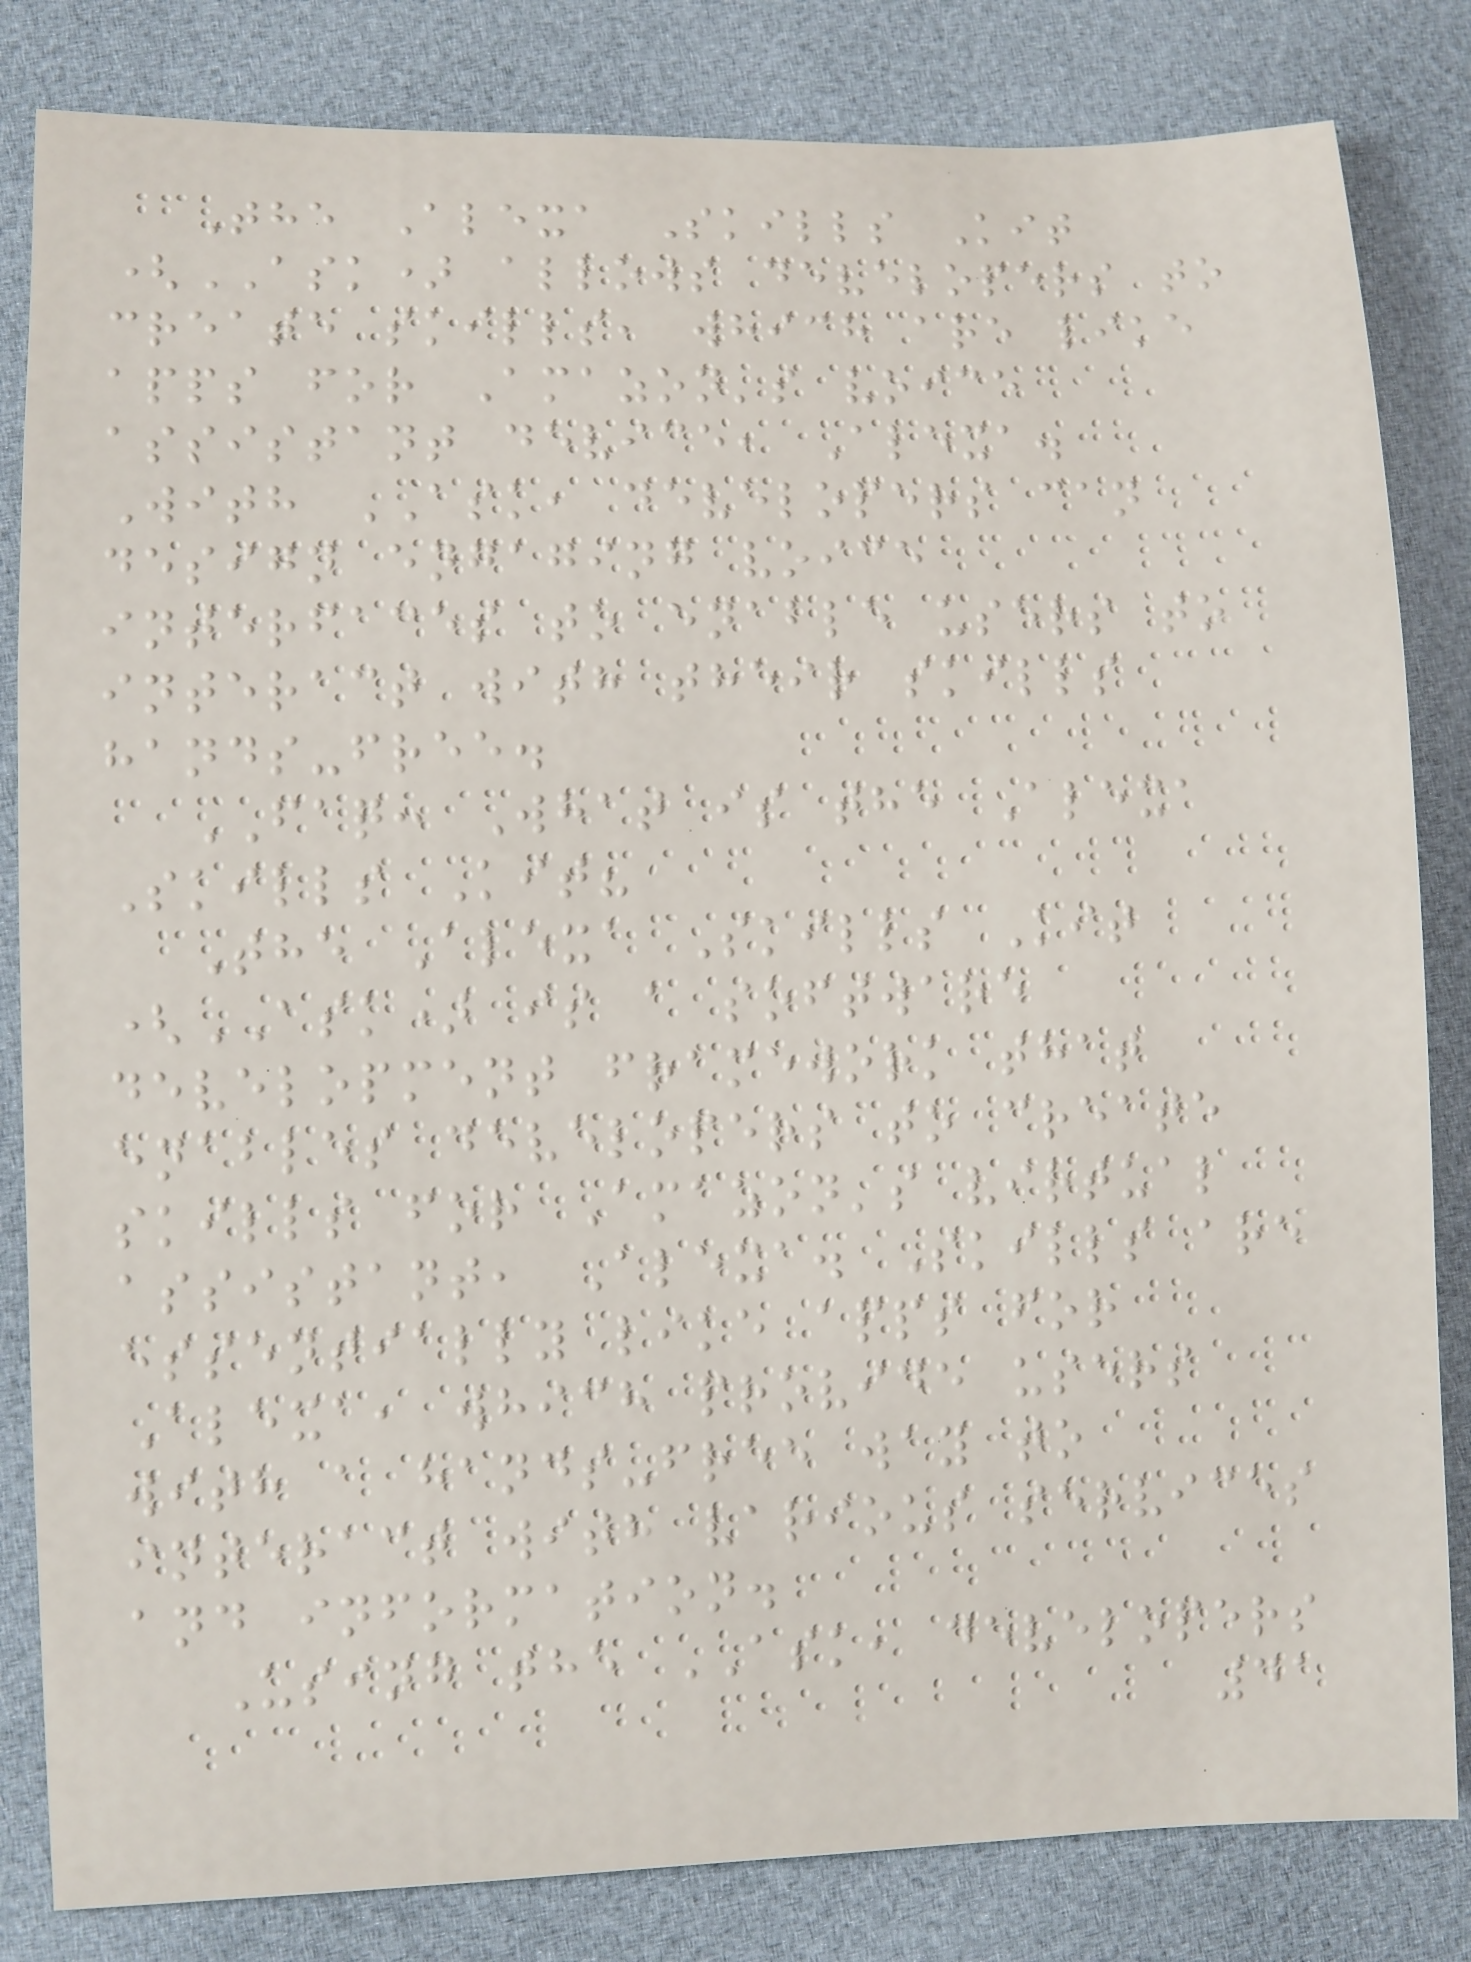The Alexa Skills Kit
(ASK) allows developers to
create skills, which are like
apps for Amazon's voice
assistant device, Alexa.
With ASK, developers can
design engaging voice
interfaces to enable users to
interact with their skills
hands-free.
FAQ: What is the Alexa
Skills Kit?
The Alexa Skills Kit
(ASK) is a software
development framework that
enables developers to create
skills for Amazon's virtual
assistant, Alexa. Skills are
essentially like apps for
Alexa, which provide users
with a hands-free way to
interact with various services
and information.
Using the ASK, developers
41
